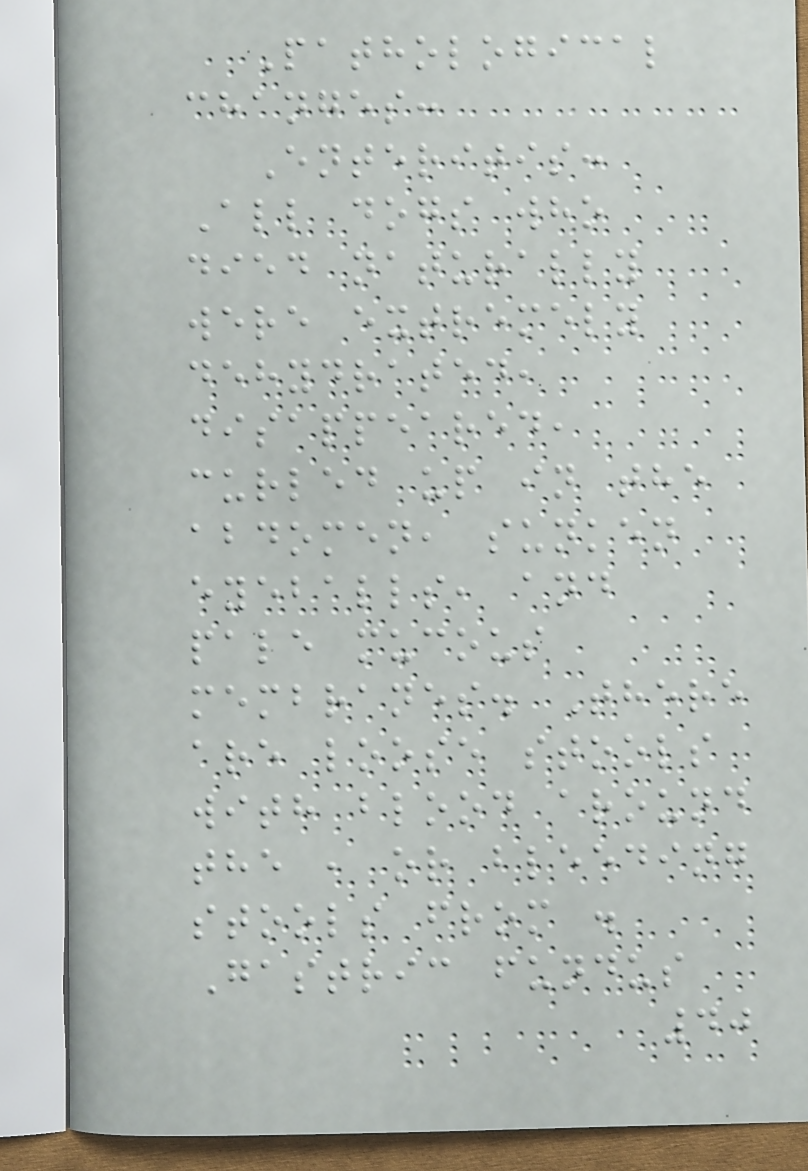Pathological
changes:
Enteritis:
All dogs who
died naturally
were extremely
dehydrated,
disappeared,
curled up in the
abdomen, sunken
eyeballs, and
pale mucous
membranes. There
are loose stools
with blood around
the , or bleeding
stools from .
Gastric fundus
40
